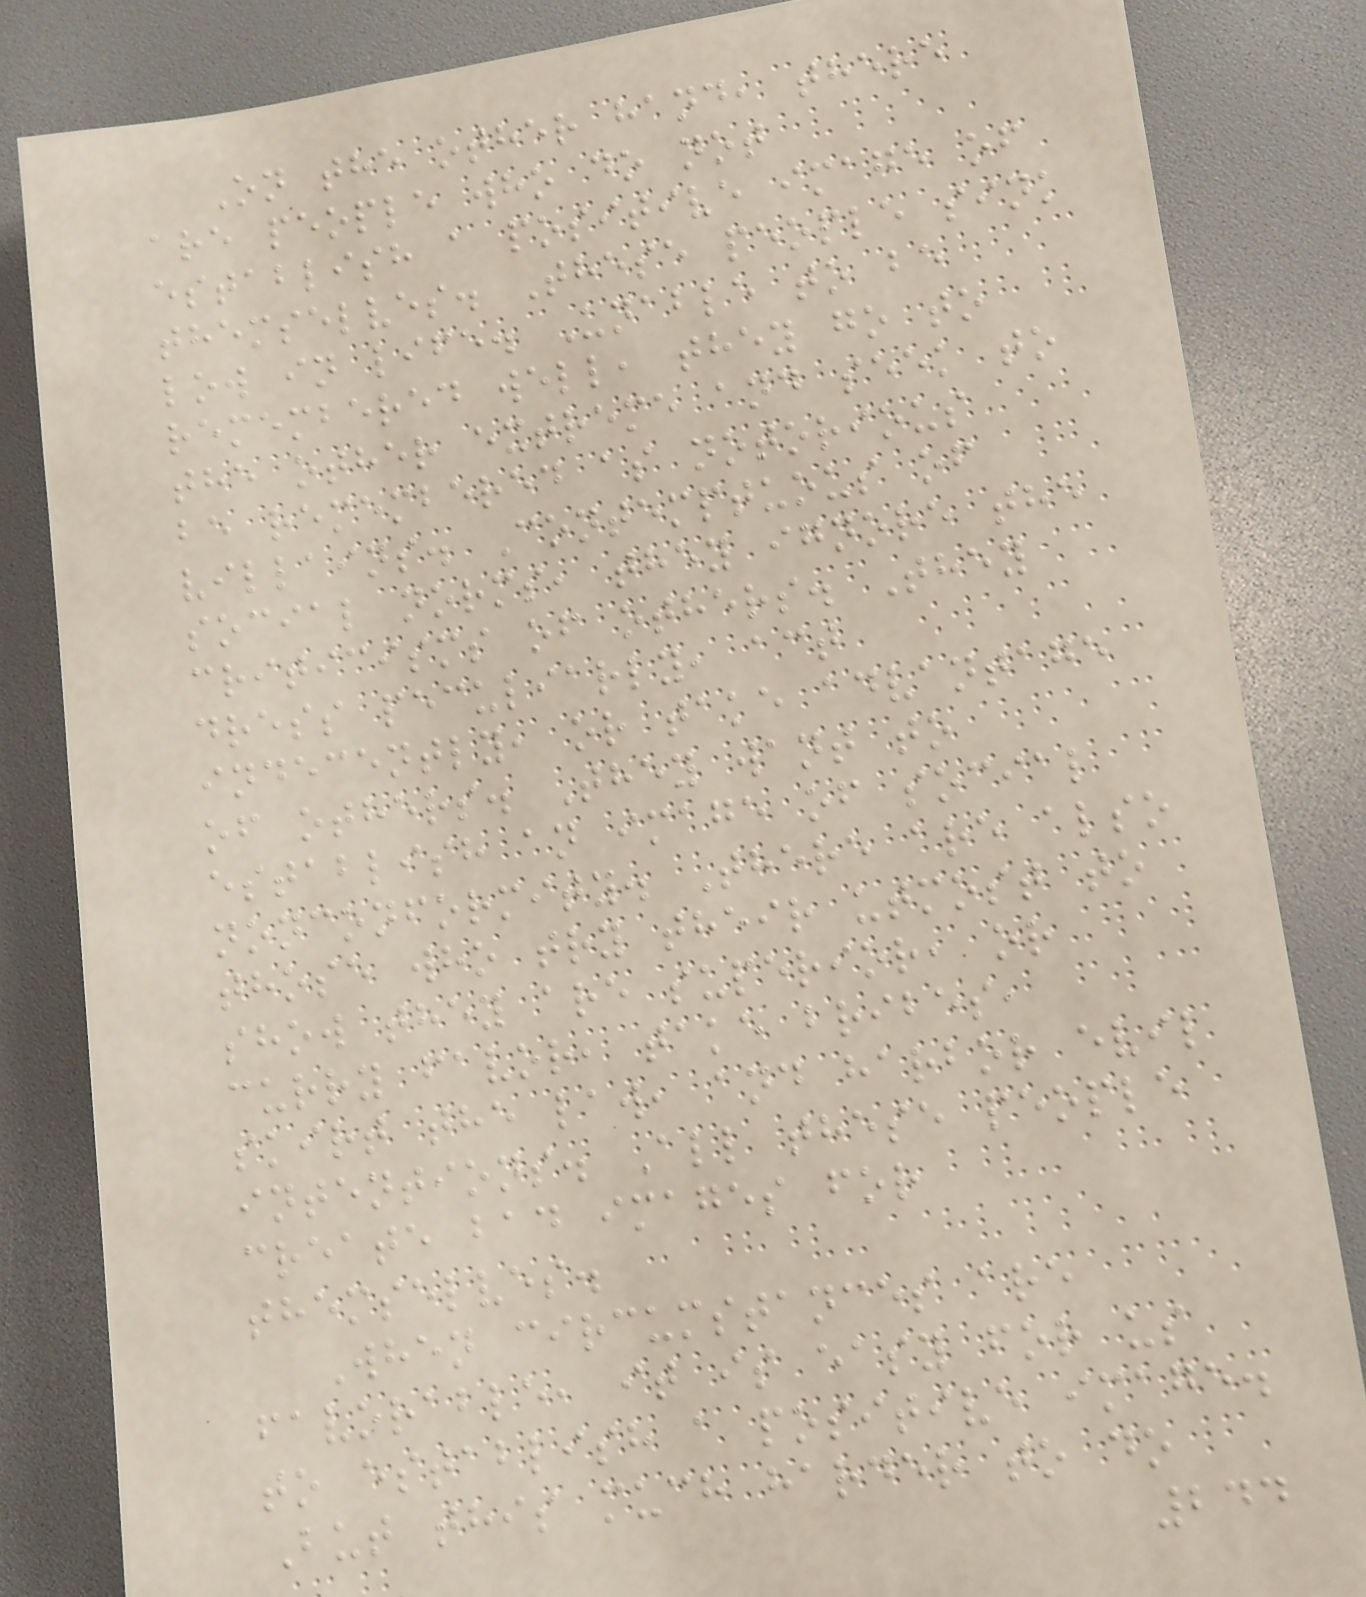On the other hand, there
are people who do not
establish a positive image of
themselves. These people sink
low in life. Unable to be
remembered well, they go to
the other extreme and seek to
be remembered as notorious
villains. Contemptuous of
social norms, they ignore the
criticisms of others. They
dress peculiarly, act
indecently, or take advantage
of others. They want to
establish an image of social
nonconformity. There are also
those who try their utmost to
show they are superior, or
curry favor, take bribes,
skirt the law, and harbor evil
intentions. All these people
create bad images for
themselves.
When circumstances are
favorable, it is easy for us
to establish a positive image.
But this much harder to do
244
